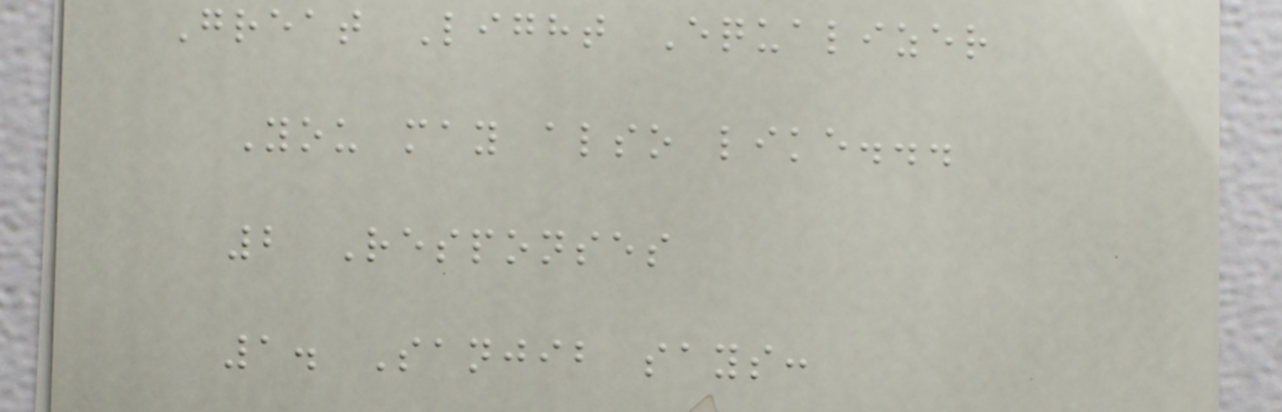Great Light Equalizer
You may also like...
2 Responses
1. Sanjib says:
